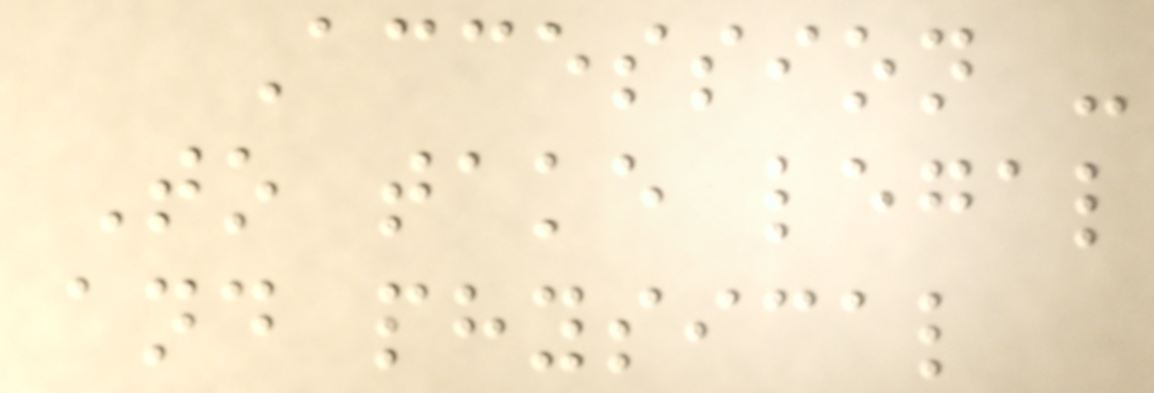Accession -
To take legal
and physical
